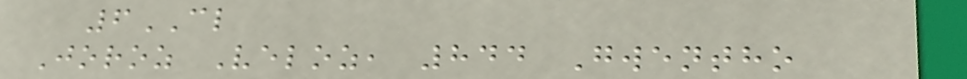6CL
Joroz Veloz, 844 Gwentho
